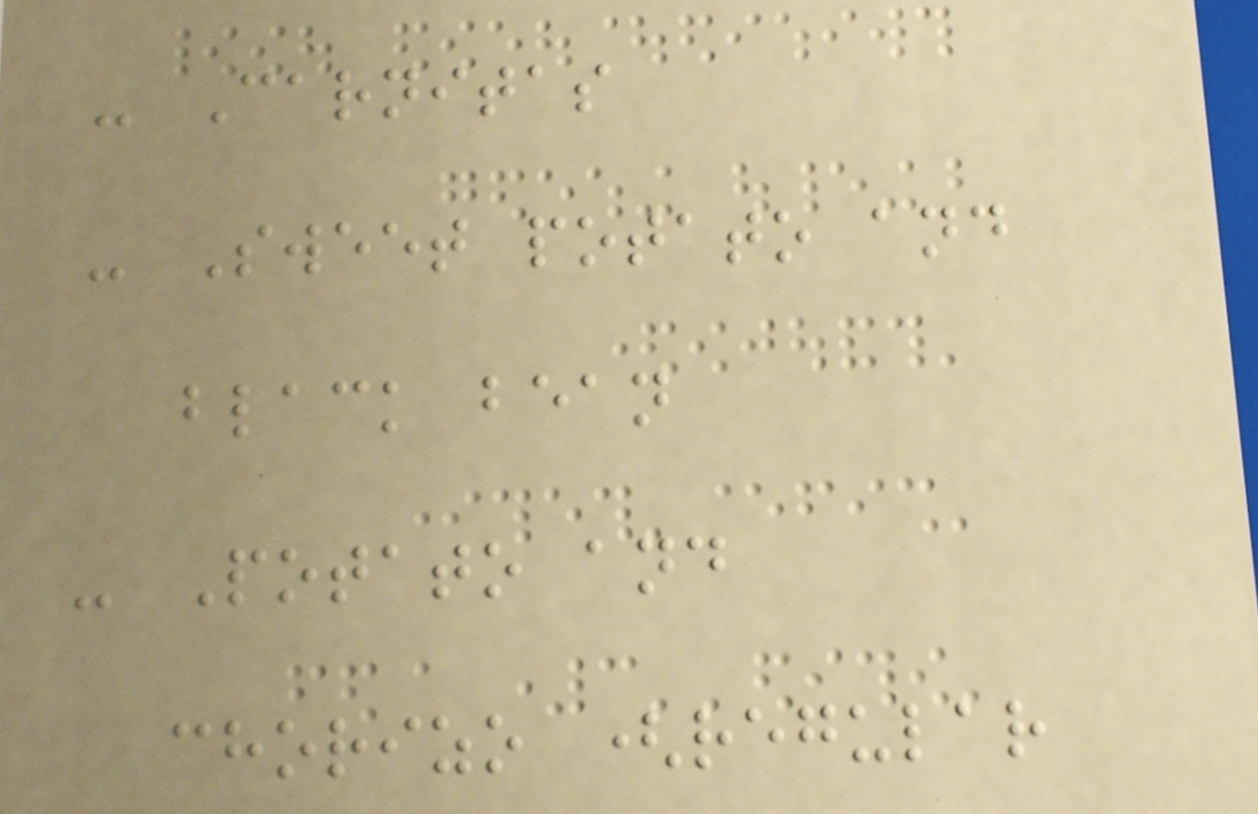- Carnitas
- Sweet potato and
black bean
- Potato and
chorizo (regular
